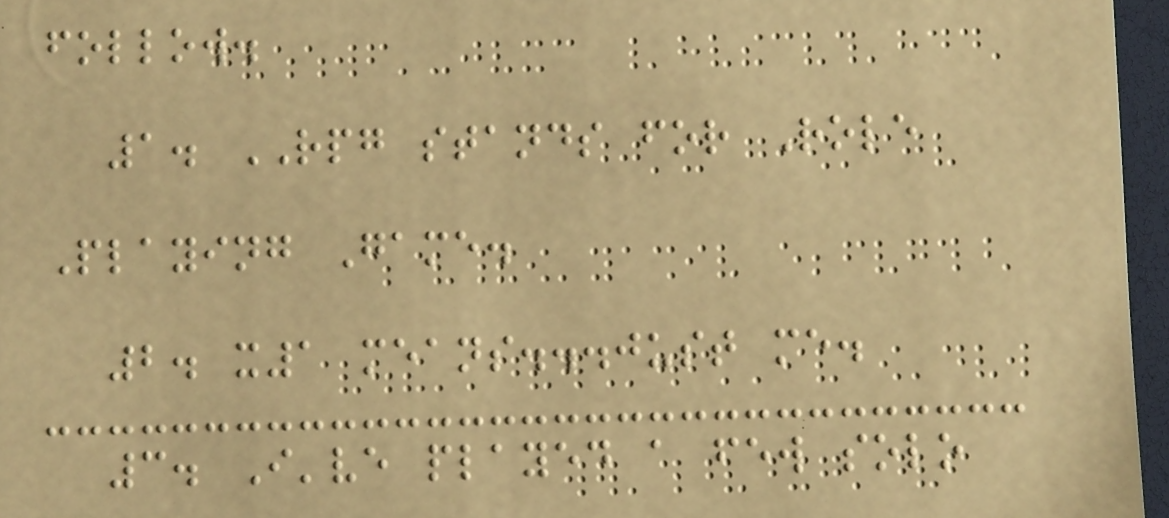follow.
1. RPG stands for Role
Playing Game.
2. x1 means...just me.
3. I've played a few solo
